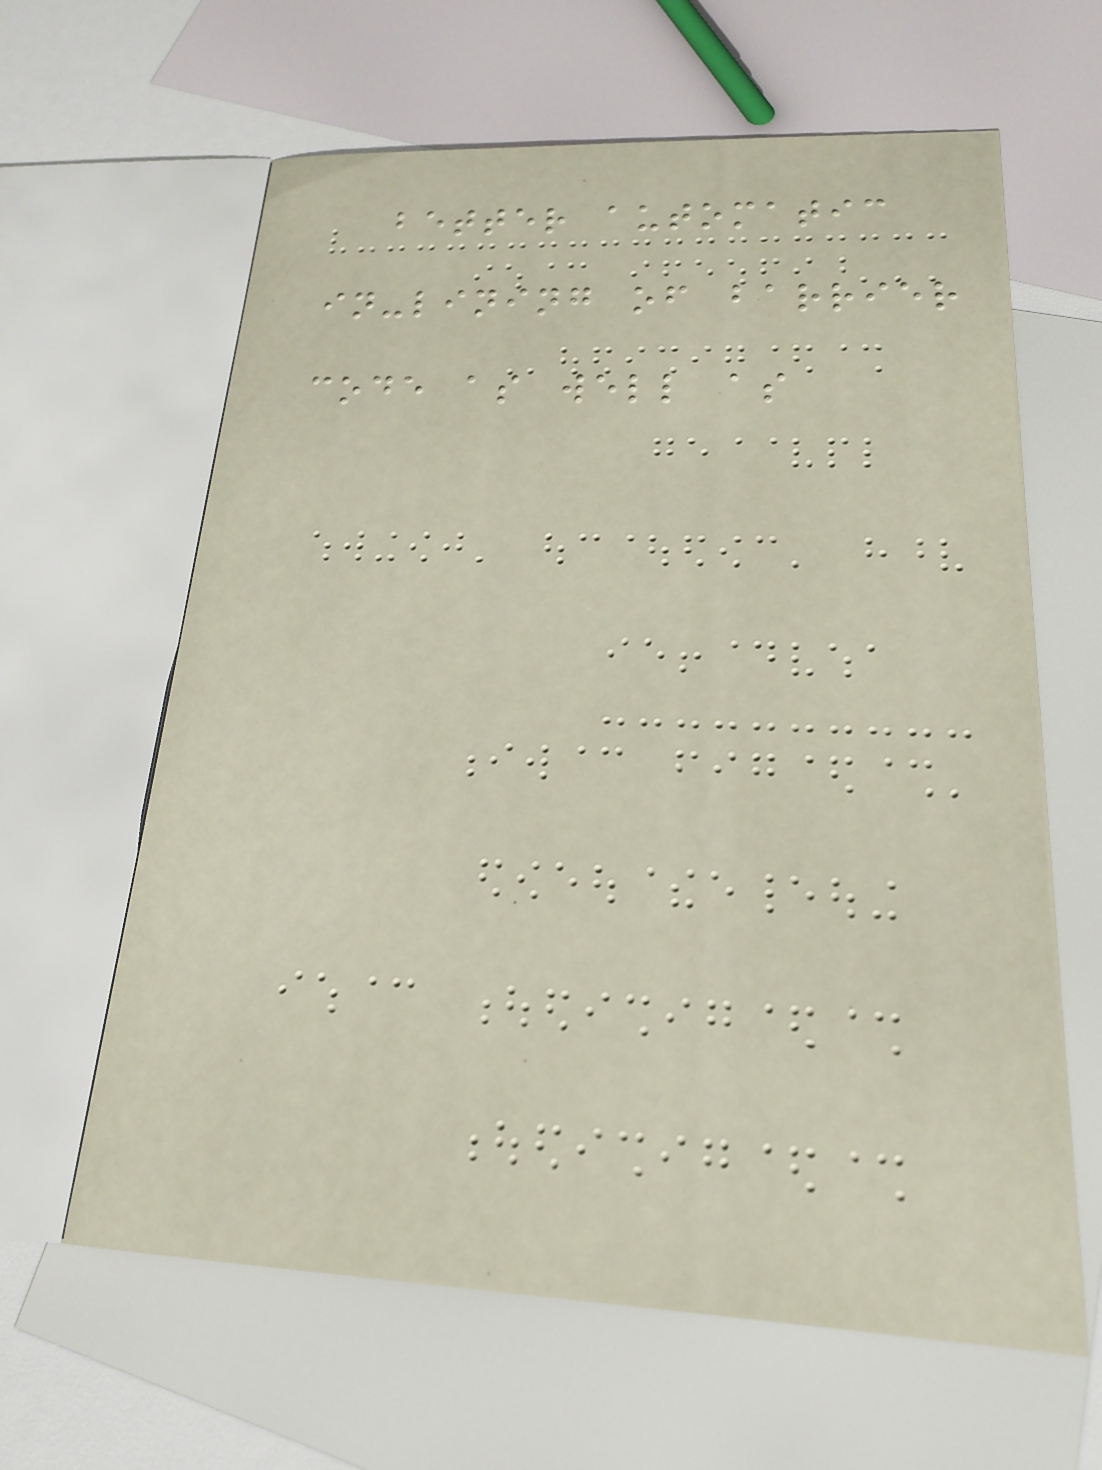better automatic
in-lining of barrier
code as well as
